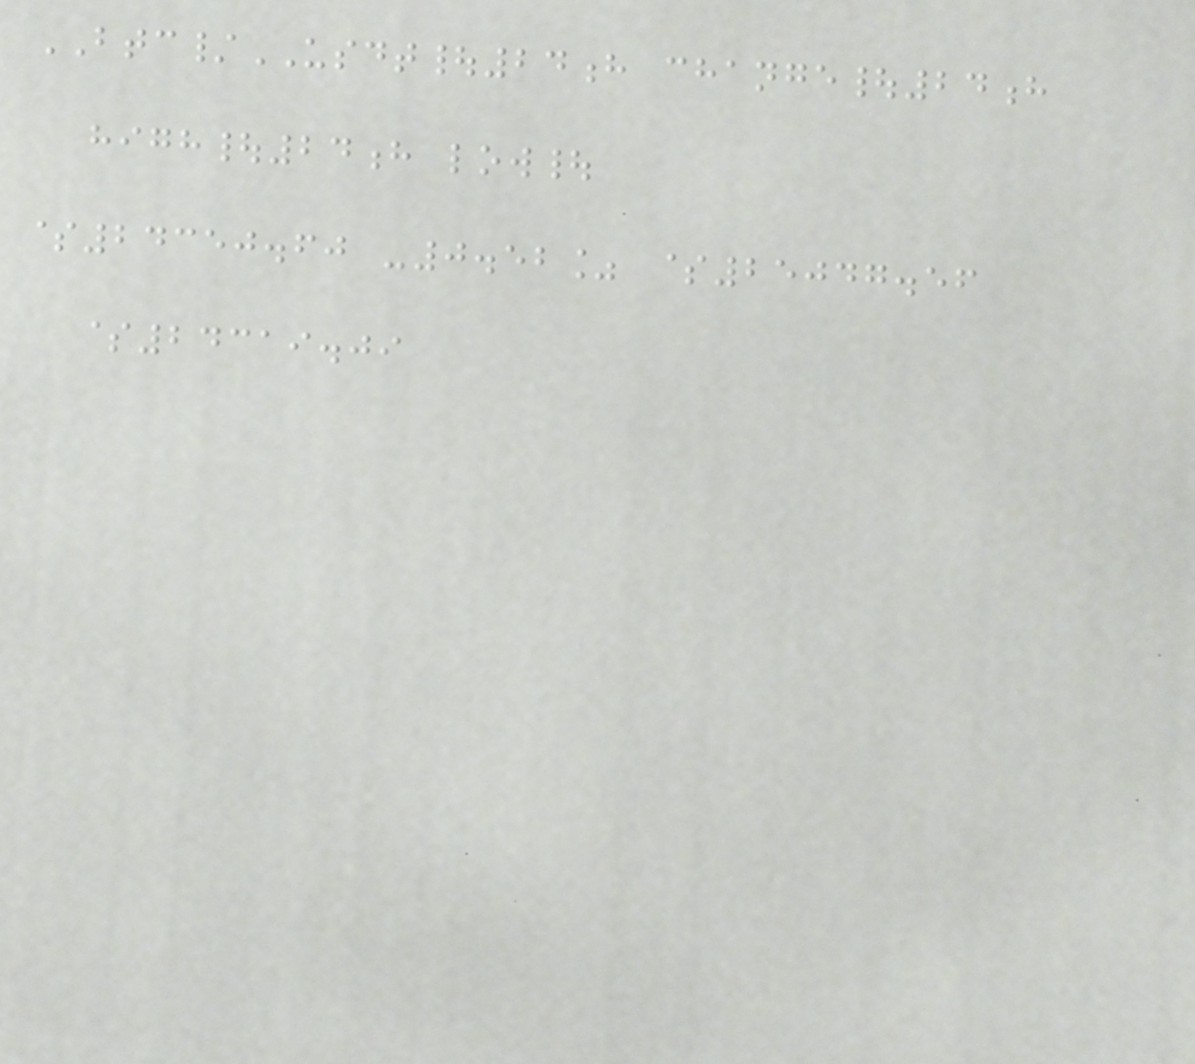BTC/USDT|24h change|24h
high|24h low|
$24350.60 -0.52% $25047.56
$24319.09
